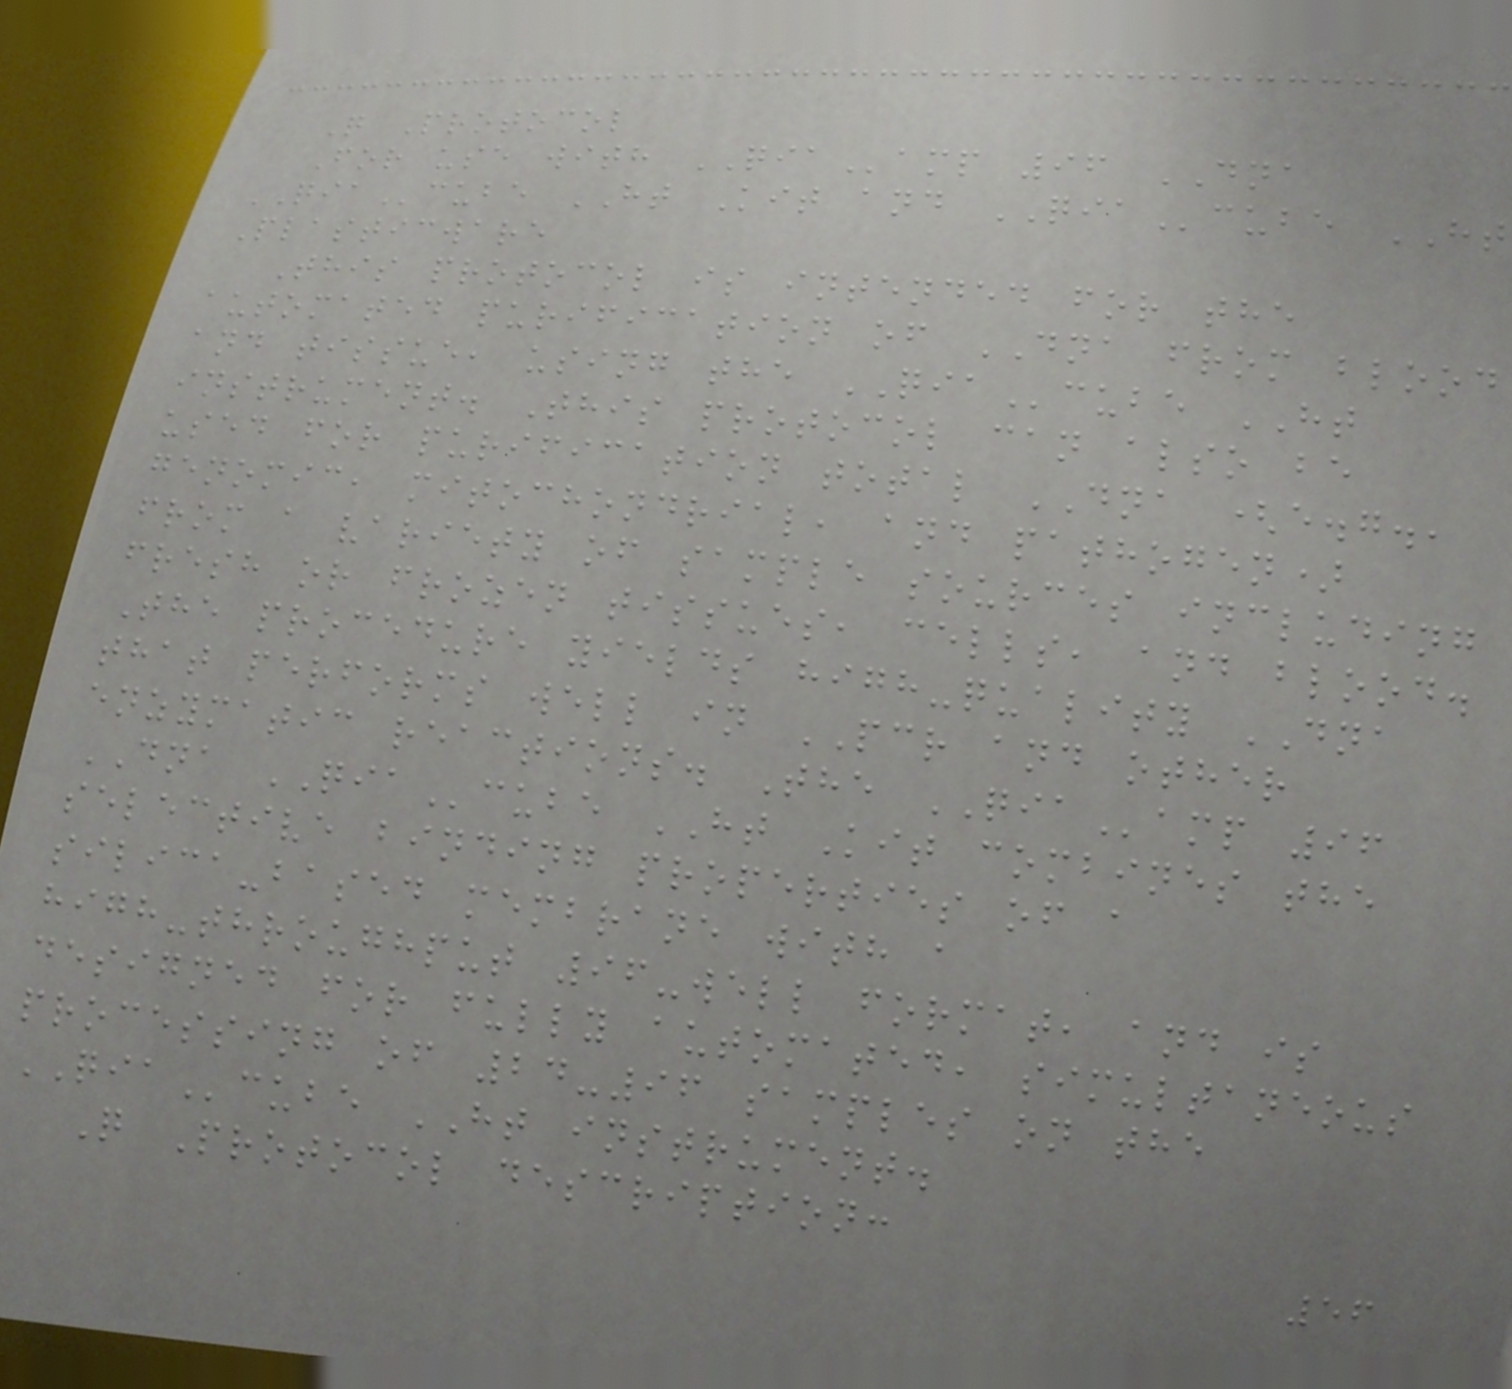Q Protocol
For use with QIAamp 96 DNA
QIAcube HT Kit and QIAcube HT
Plasticware
This protocol is intended for the
automated purification of DNA from blood
and tissue, using the QIAcube HT
instrument. This protocol can also be
used for purification total DNA (e.g.,
genomic, mitochondrial, and pathogen)
from a variety of sample sources including
fresh or frozen tissues, cells, and blood.
The procedure yields high-quality DNA
that performs well in PCR and other
enzymatic reactions. The QIAamp 96
DNA QIAcube HT Kit combines the
selective binding properties of a
silica-based membrane with a
high-throughput 96-well format, and is
designed for fully automated, simultaneous
processing of 24-96 samples on the
QIAcube HT instrument.
Q Protocol description:
56
